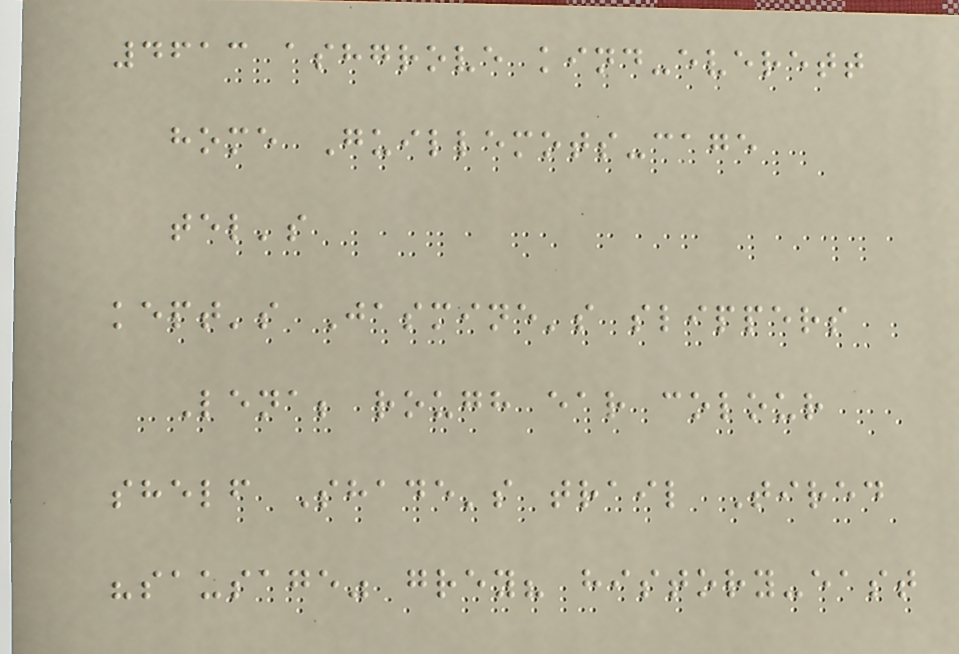4613 ashgrove kind-everett
home Guillemots-cage
tel's
kept's Jasmine's slippers
Lena; rough ear colour
shelf Shade's trail Tired
"sausage" grey? history-east
